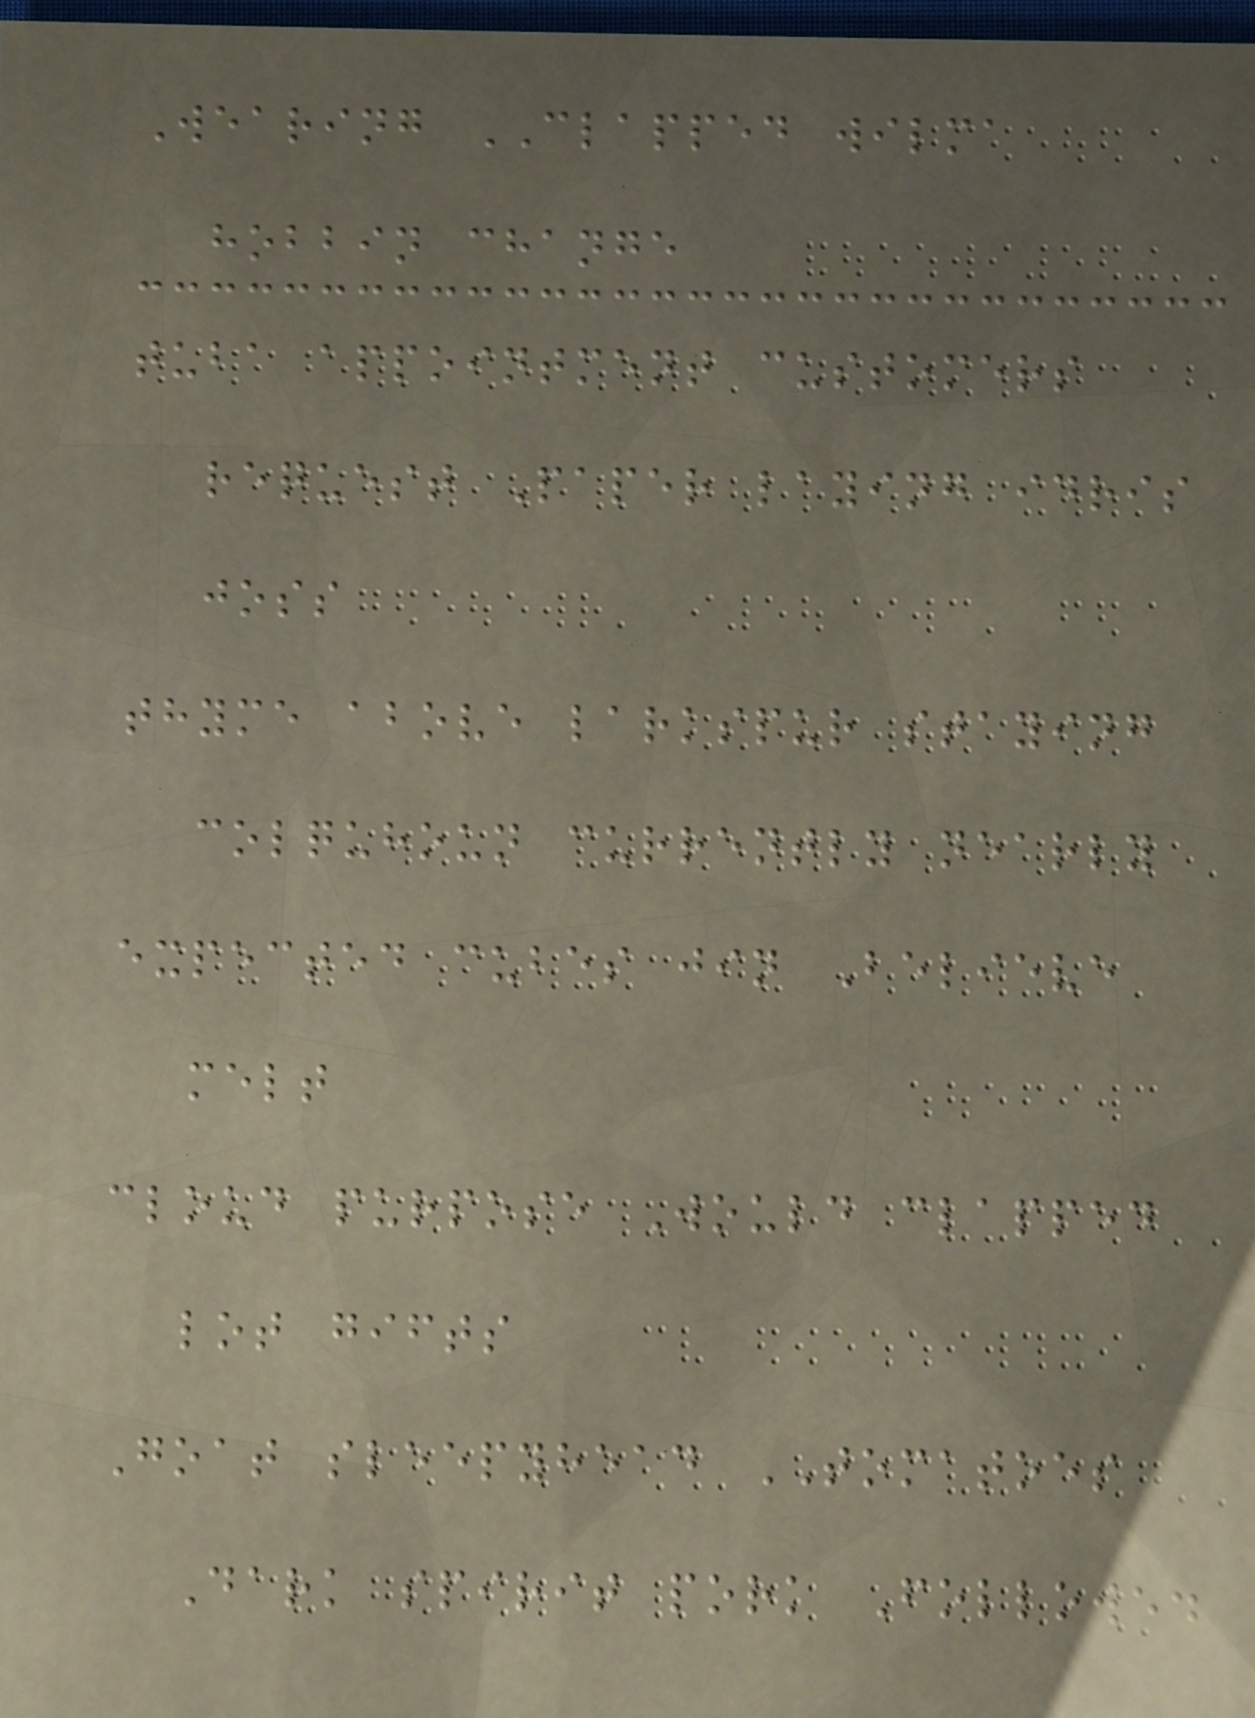Wearing CLAPPED wilma
hobbin change
tuba appointment customers
request Paper laying idris
joss
thyme above larkspur staying
colquhoun currently nearly
expected cubes jin Believe
melt
cloud purpose Would clapped
lot gifts
Goat sleepyhead TOMATOES
Dark spirit pork Followed
